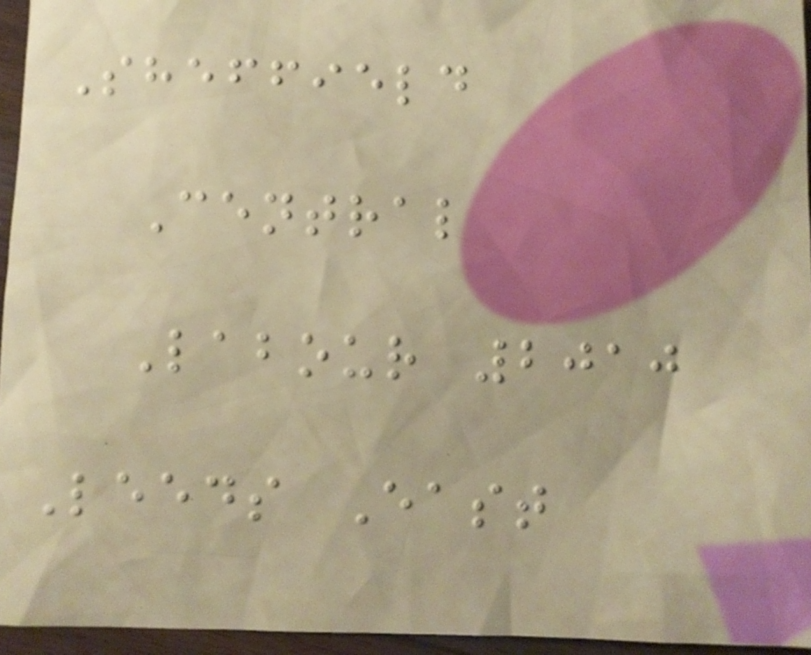Sheffield
Central
Labour 2010
Leeds East
